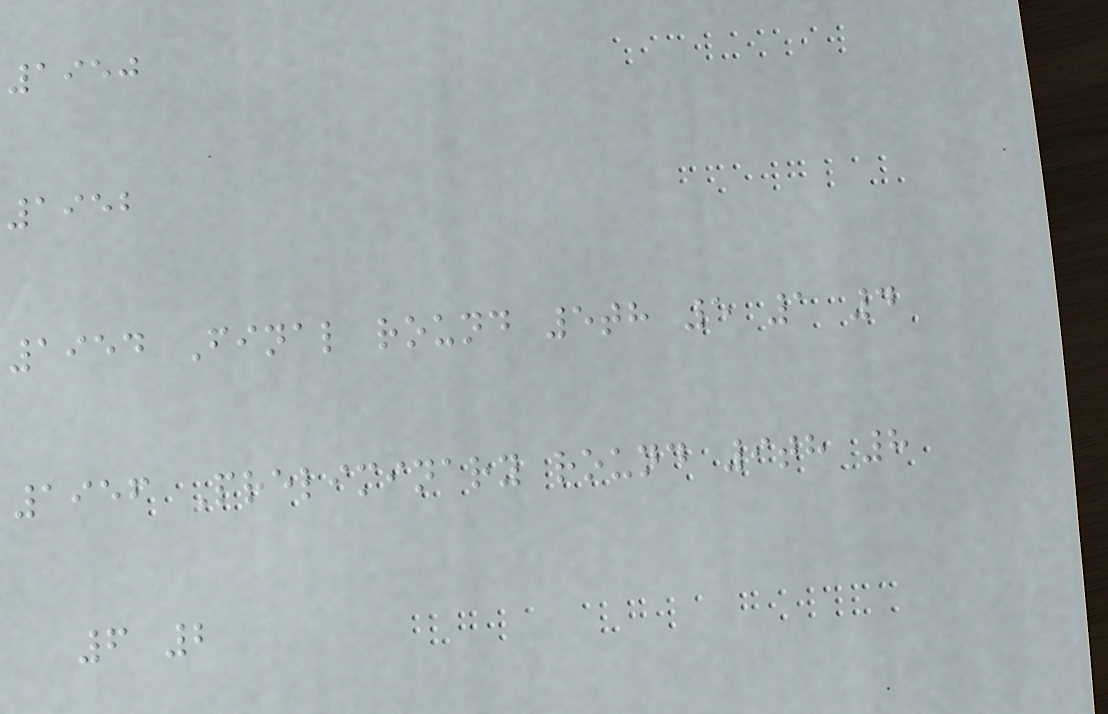1950
1952
1954 Final round 5th 5 1 4
1956 Preliminary round 9th 8
6 2
